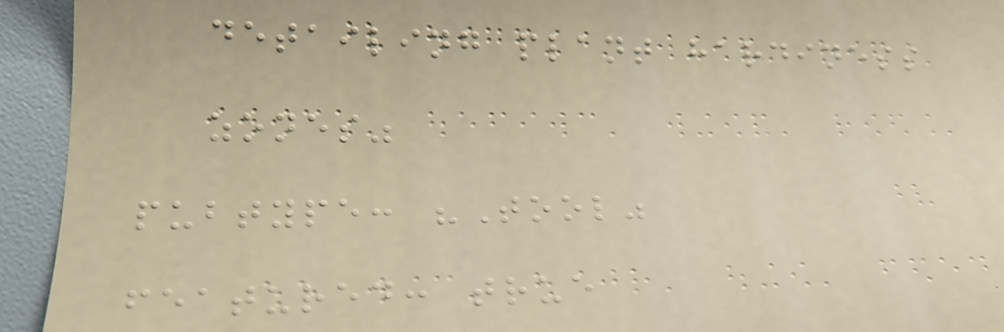detailing plant hardiness
zones"
pubtype: "Tool"
featured: true
